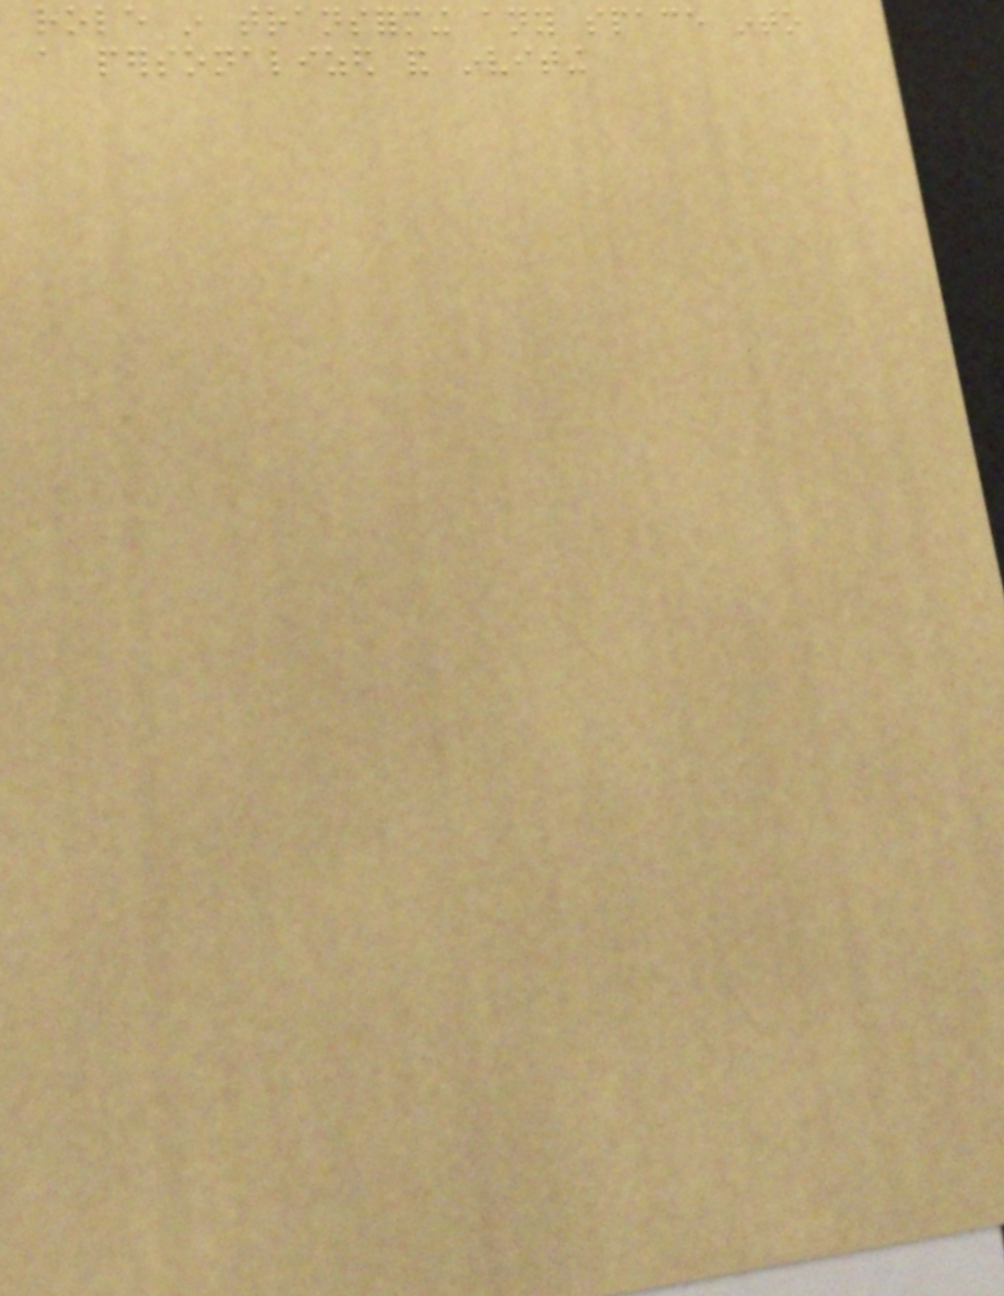role in transforming any space into
a personalized and inviting
